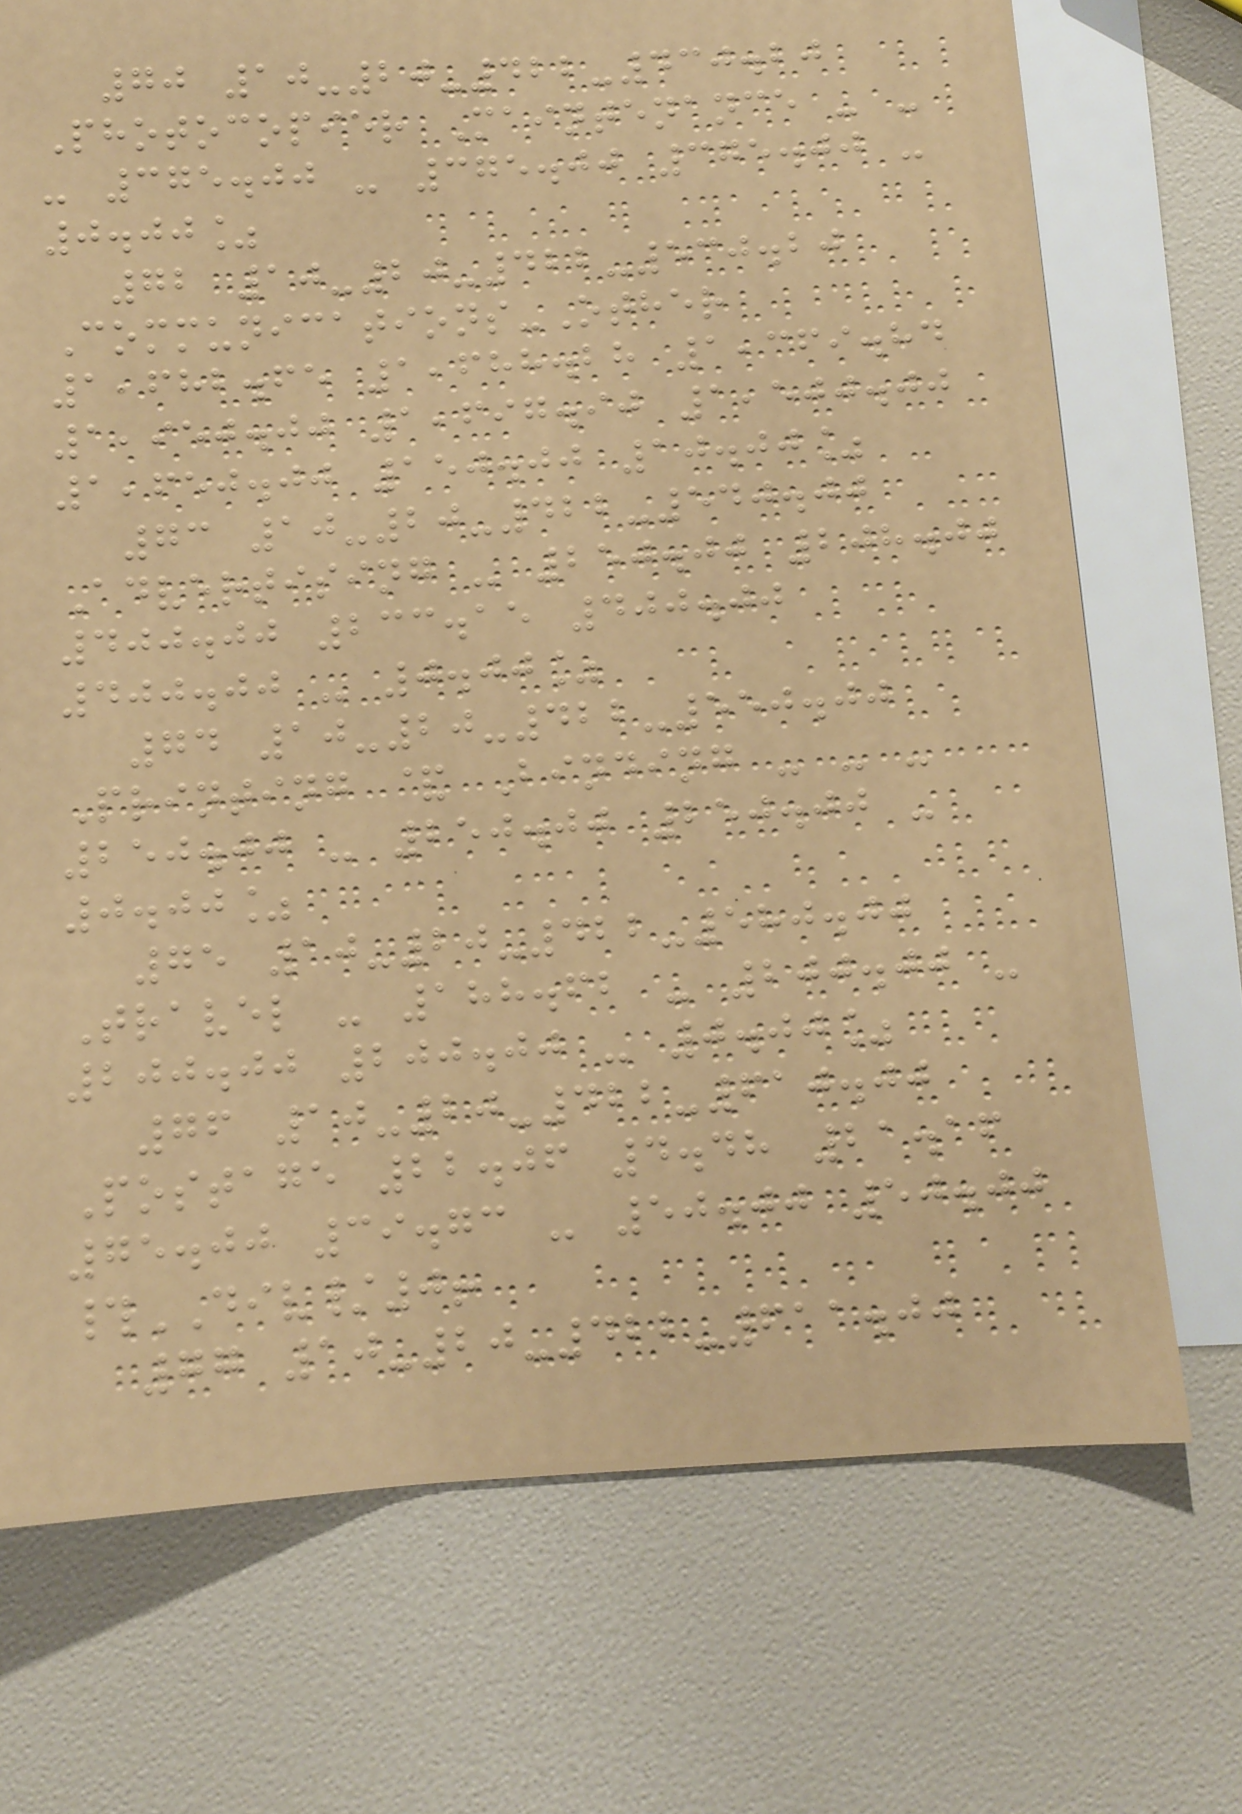70 10-20-422-430.20
Photocopier Maintenance - -
- 375.00 - 375.00 375.00 -
0.00%
72 10-20-422-530.20
Communications-Other
1,682.65 1,688.28 1,369.84
1,950.00 1,697.90 1,500.00
1,650.00 150.00 10.00%
73 10-20-422-540.00
Advertising - 250.00 208.00
400.00 233.15 400.00
400.00 - 0.00%
74 10-20-422-550.00
Printing & Binding - - -
250.00 - 250.00 250.00 -
0.00%
75 10-20-422-580.00
Travel - 188.62 - 200.00 -
200.00 200.00 - 0.00%
76 10-20-422-610.00
Postage 22.06 4.48 21.16
75.00 39.73 - 50.00 50.00
#DIV/0!
77 10-20-422-611.00
